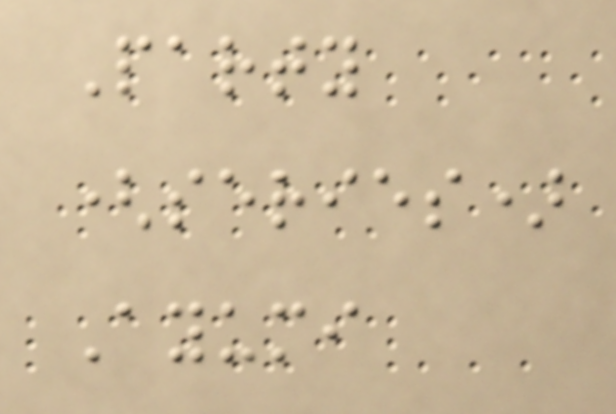Party
(series)
Ayumi
